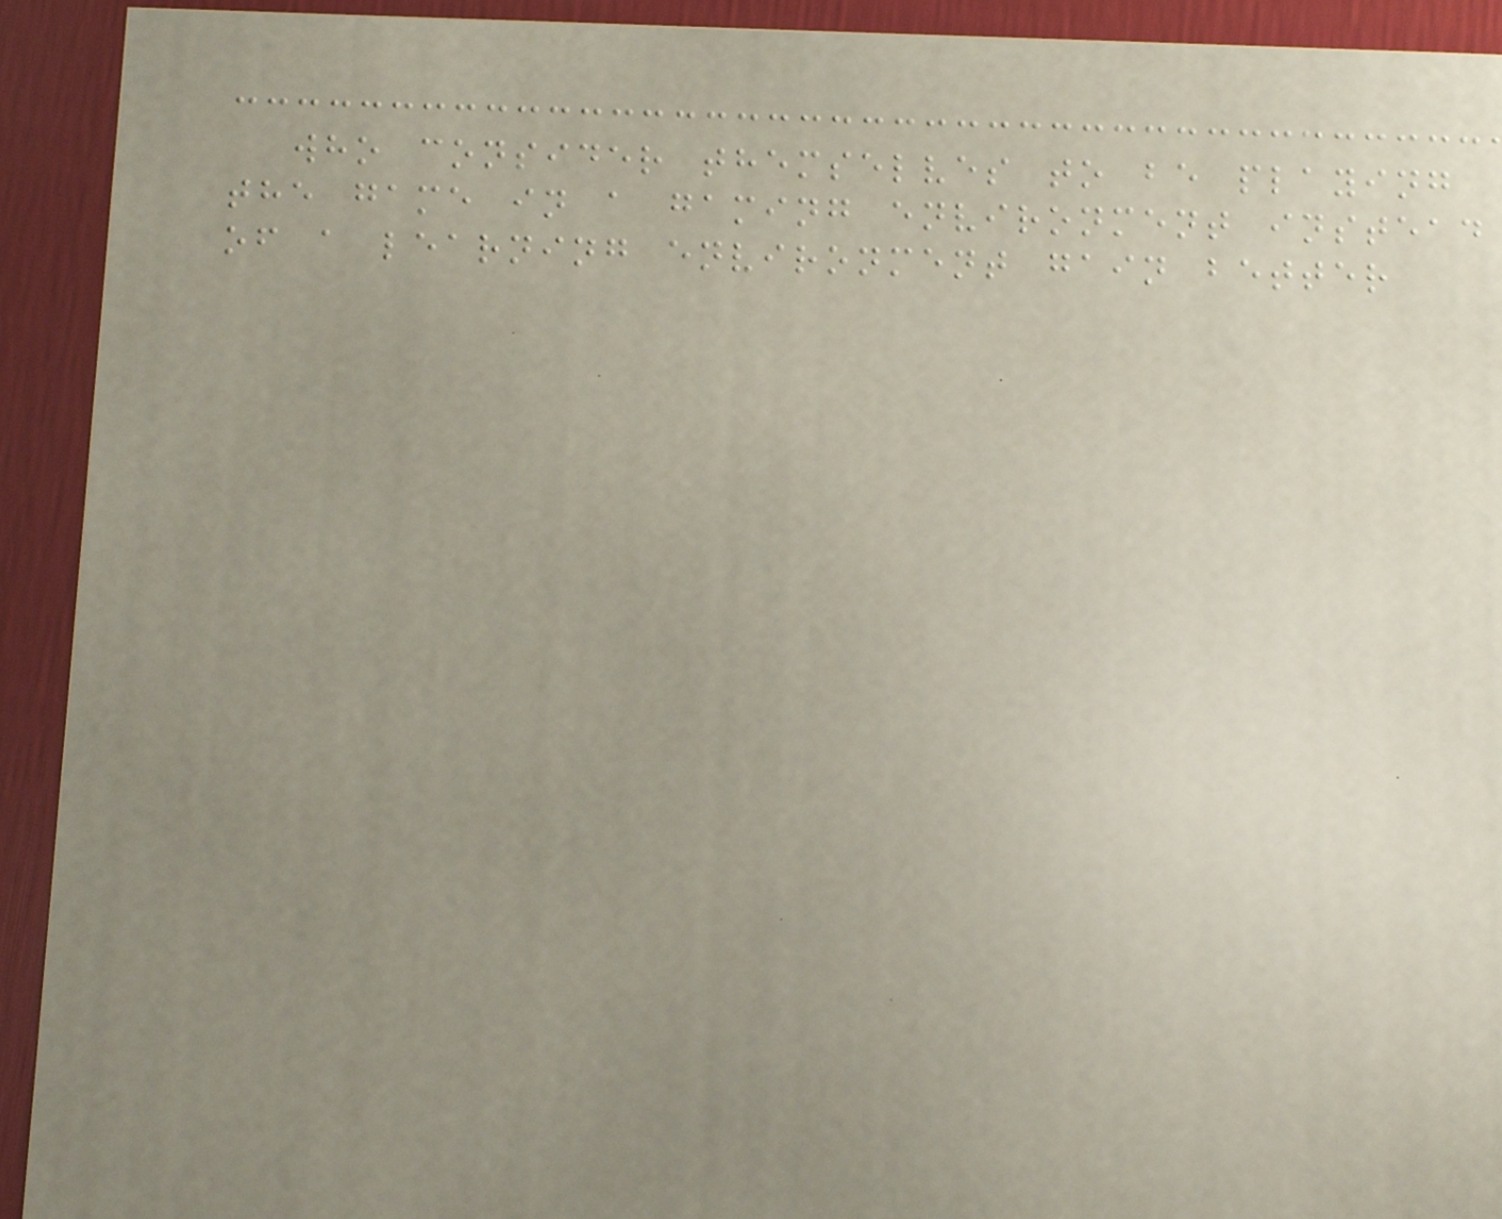who consider themselves to be playing
the game in a gaming environment instead
of a learning environment gain better
